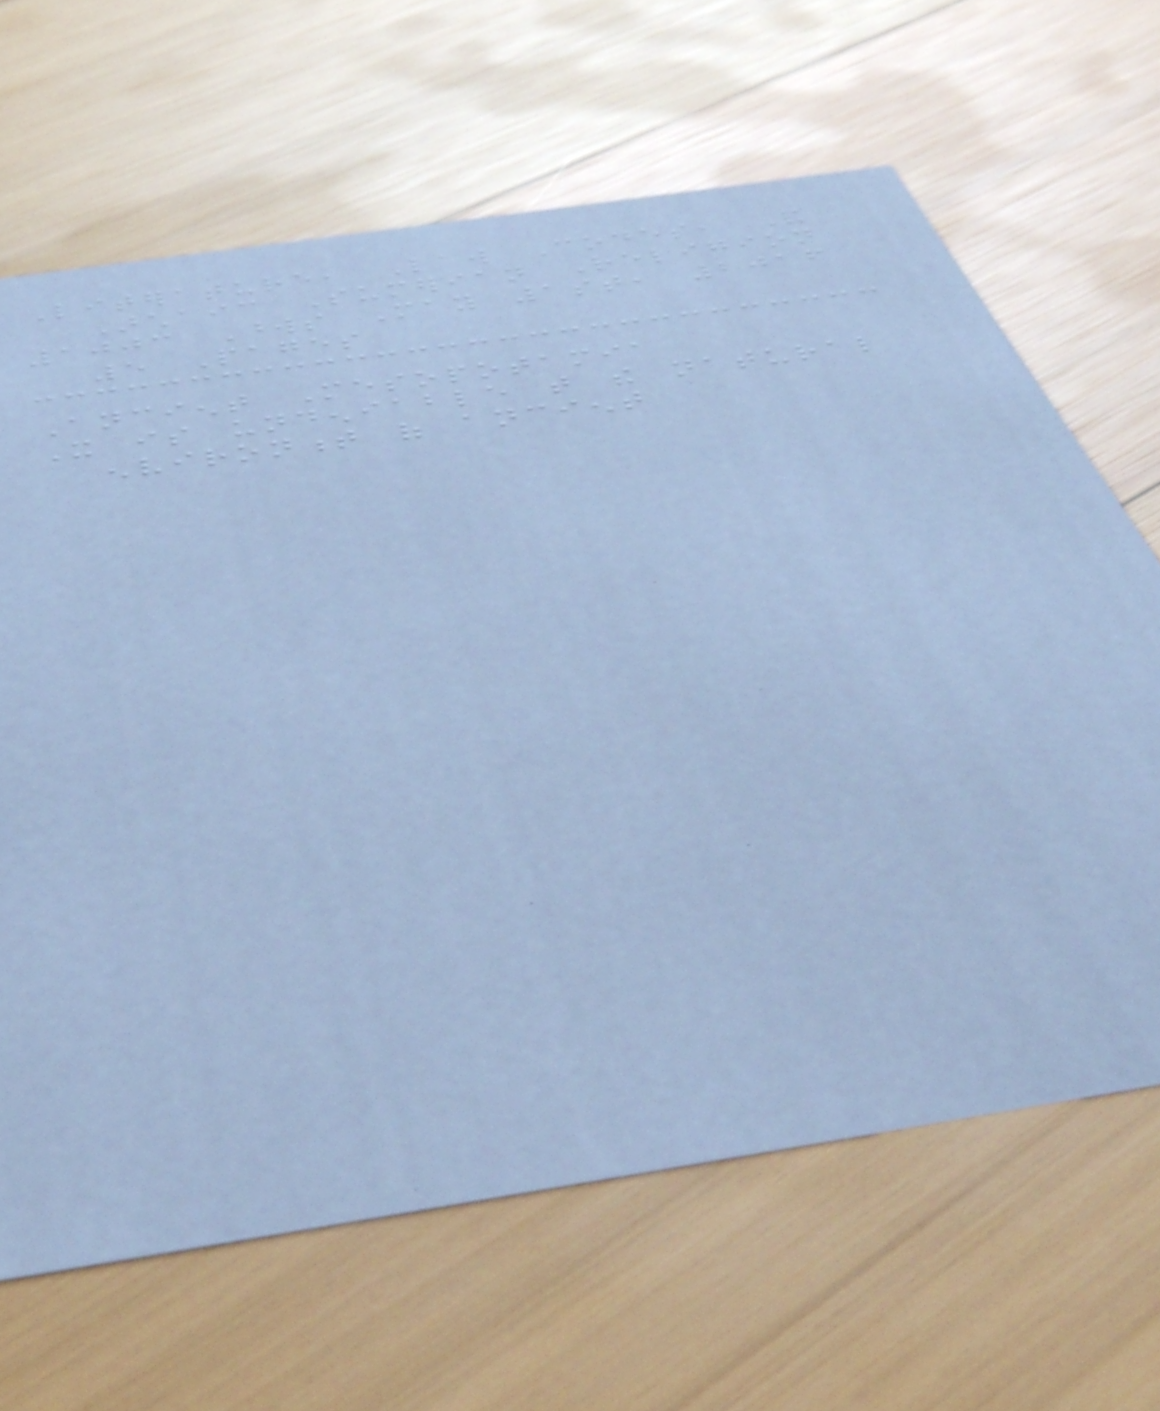Literature, Law Codes, And
Archaic Sumerian Religion
1003 Words May 1st, 2016
5 Pages
Ancient Mesopotamia
It is undeniable that the natural
environment of ancient
